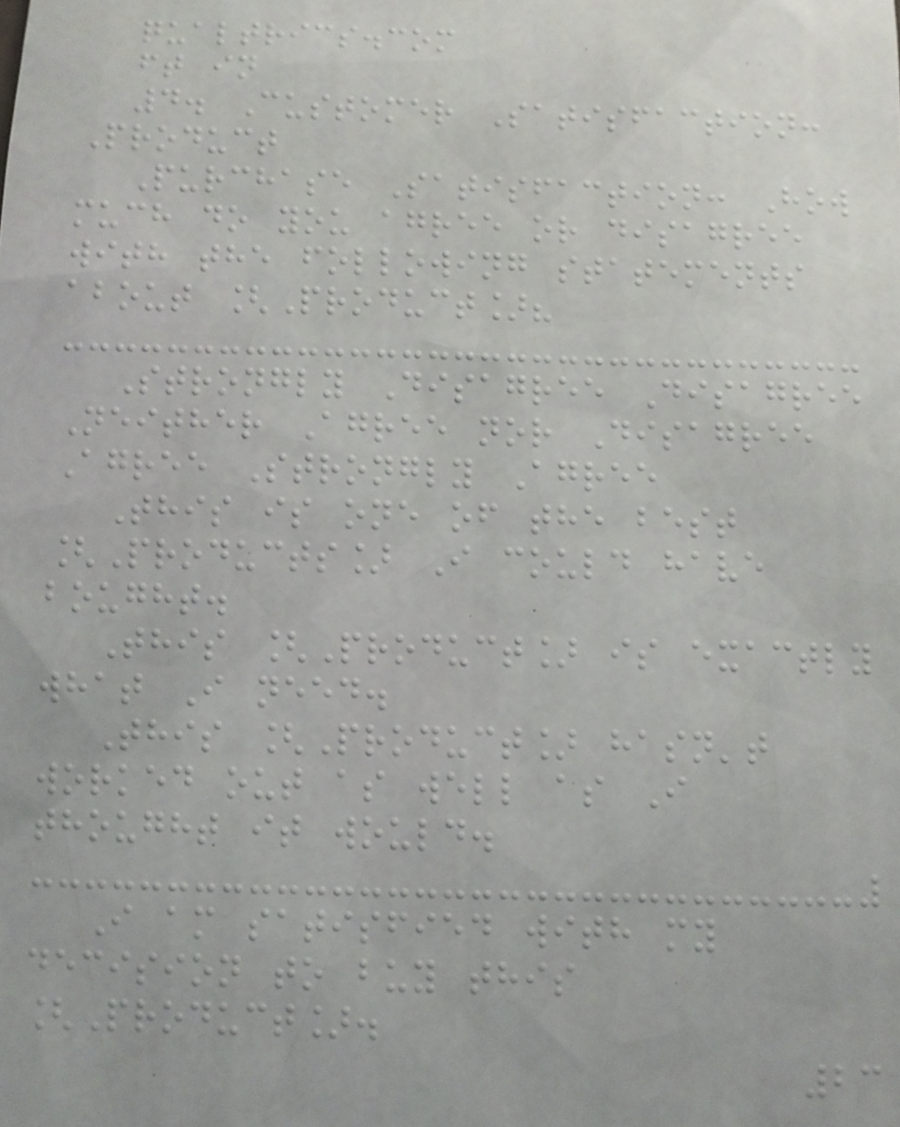qualtrics.com
ft in
4. Customer Satisfaction:
Product
Purchase Satisfaction: How
much do you agree or disagree
with the following statements
about [Product]?
Strongly Disagree Disagree
Neither Agree nor Disagree
Agree Strongly Agree
This is one of the best
[Products] I could have
bought.
This [Product] is exactly
what I need.
This [Product] hasn't
worked out as well as I
thought it would.
I am satisfied with my
decision to buy this
[Product].
23
